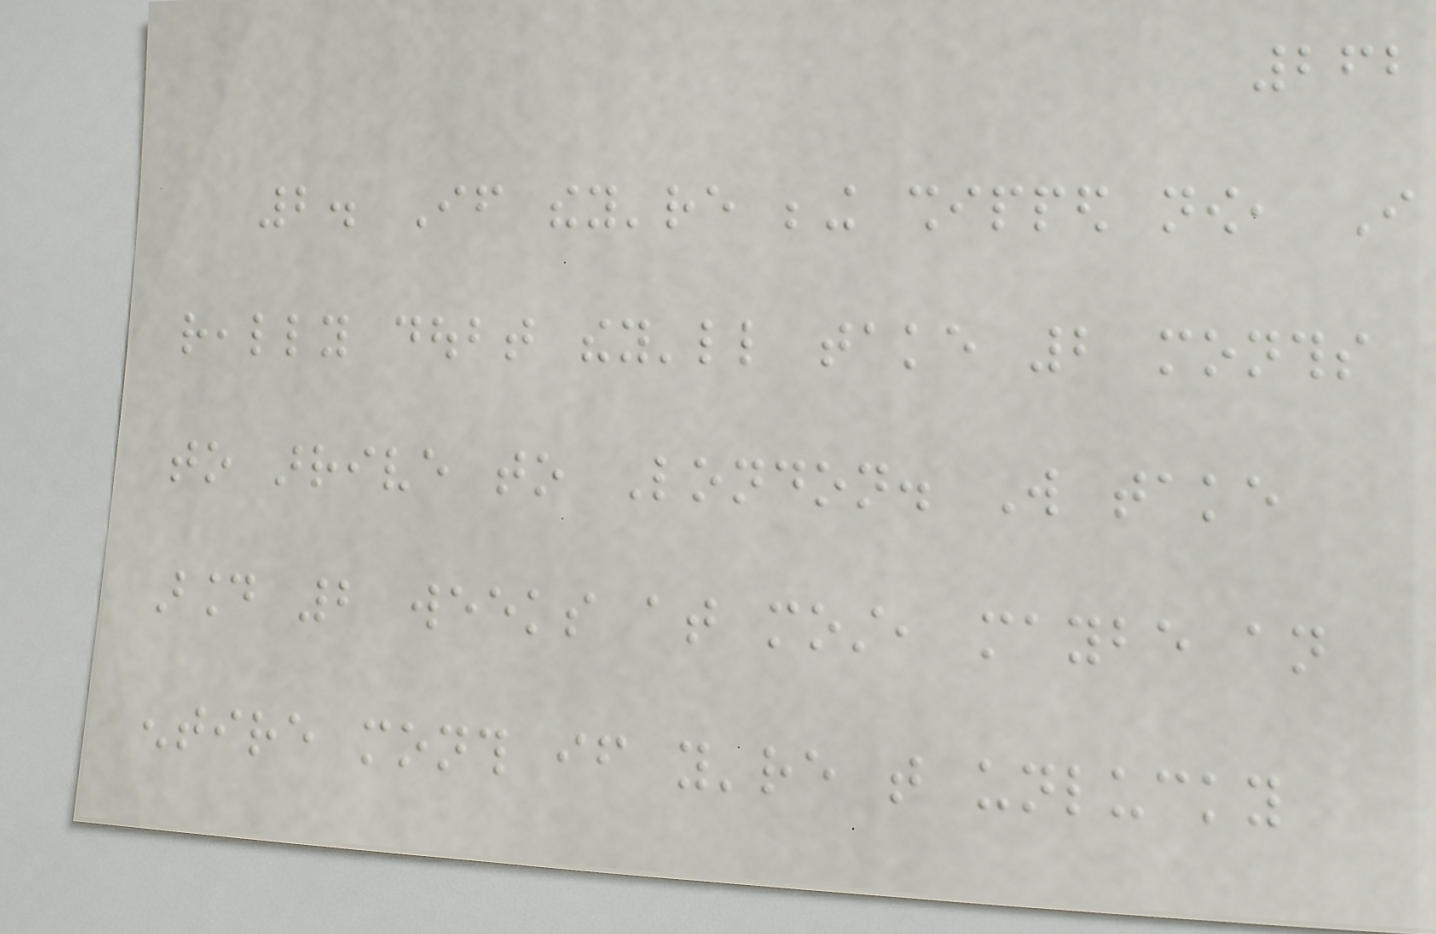262
2. If they're being shipped now, I
really doubt they'll take 2 months
to arrive to London. Will take
around 2 weeks at most, maybe an
entire month if you're that unlucky
